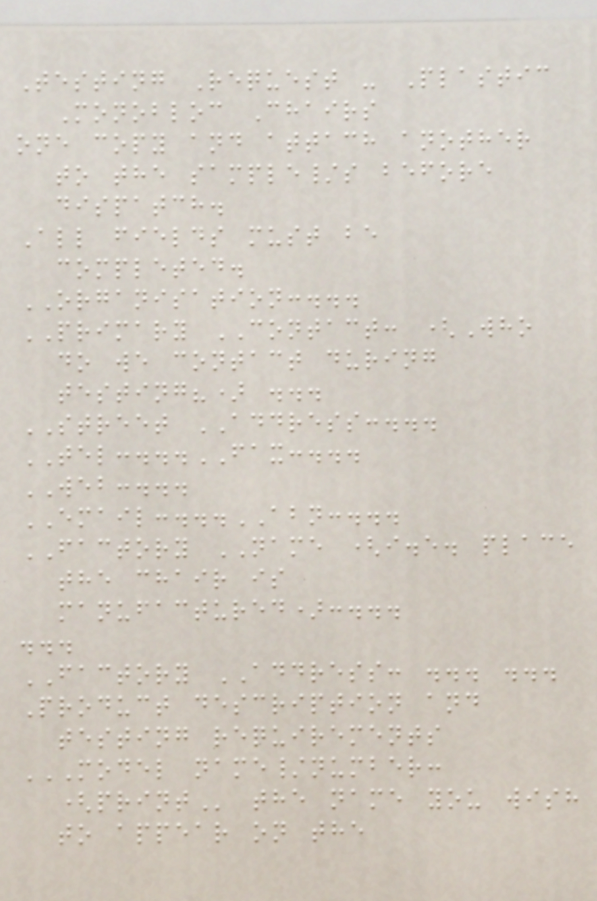Testing Request - Plastic
Monobloc Chairs
one copy and attach another
to the sample/s before
dispatch.
All fields must be
completed.
ORGANISATION:...
PRIMARY CONTACT: (Who
do we contact during
testing?) ...
STREET ADDRESS:...
TEL:...FAX:...
WEB:...
EMAIL:...ABN:...
FACTORY NAME (i.e. place
the chair is
manufactured):...
...
FACTORY ADDRESS: ... ...
Product description and
testing requirements
MODEL NAME/NUMBER:
(PRINT the name you wish
to appear on the
